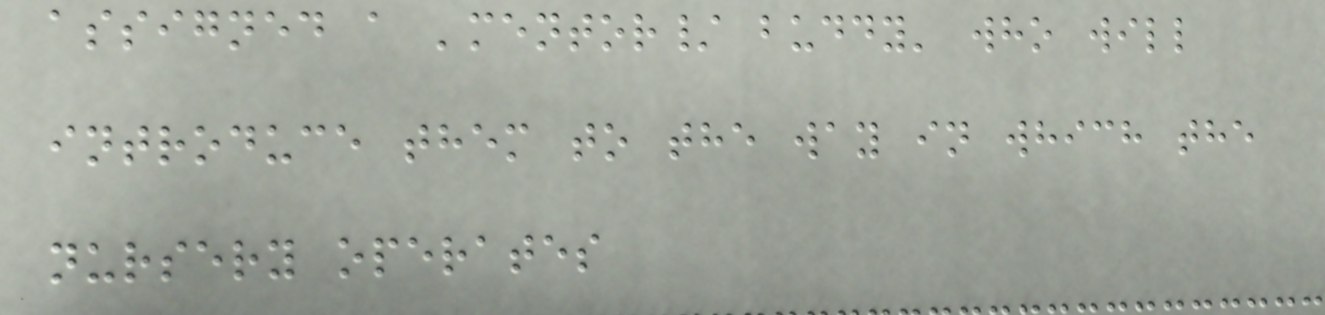assigned a 'mentor/ buddy' who will
introduce them to the way in which the
nursery operates
